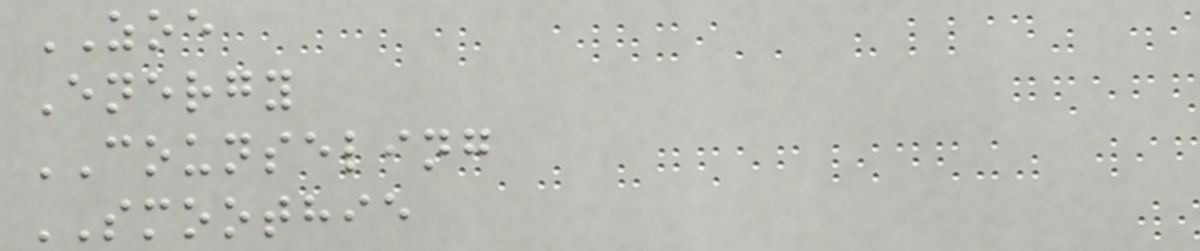ZOE
Energy
COUNSELING
SMOOTHIE
